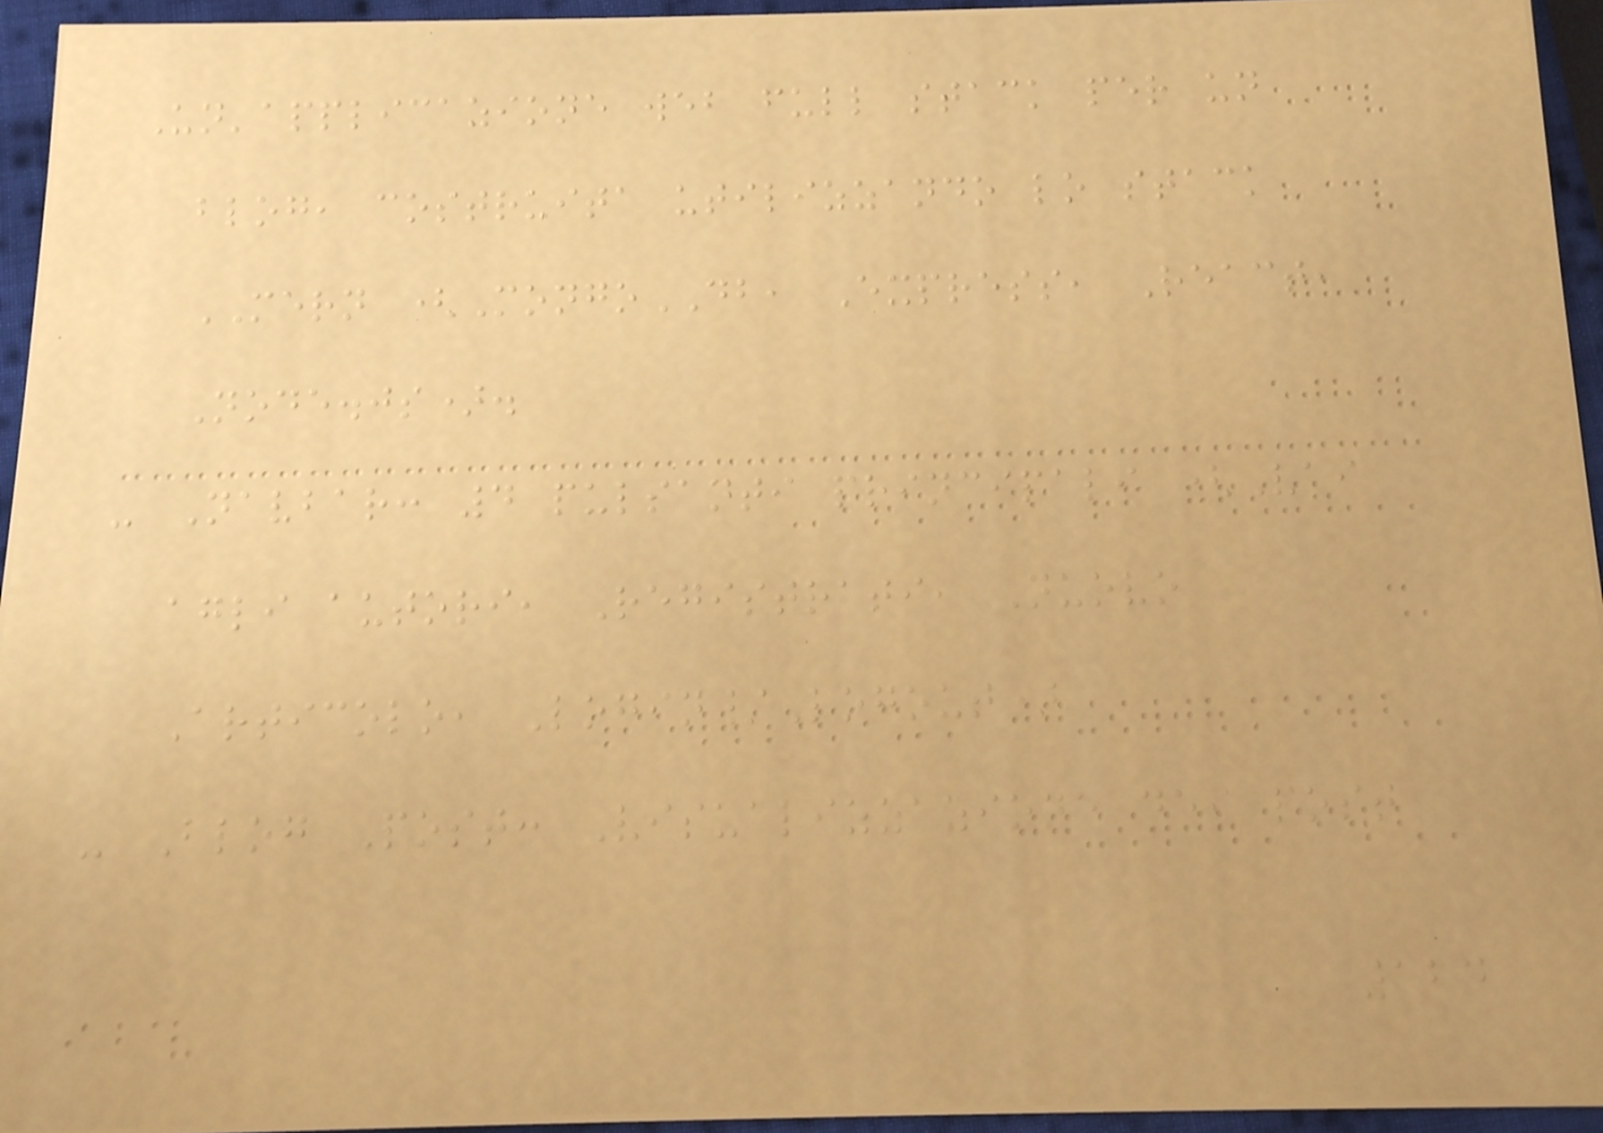Un'applicazione web full stack per un
blog, costruita utilizzando lo stack
MERN (MongoDB, Express, React,
Node.js).
- Navbar: 4 pulsanti principali (Vai
agli autori, Registrati, Nuovo
Articolo, Login/Logout)
- Blog Post: Visualizzazione dei post
124
